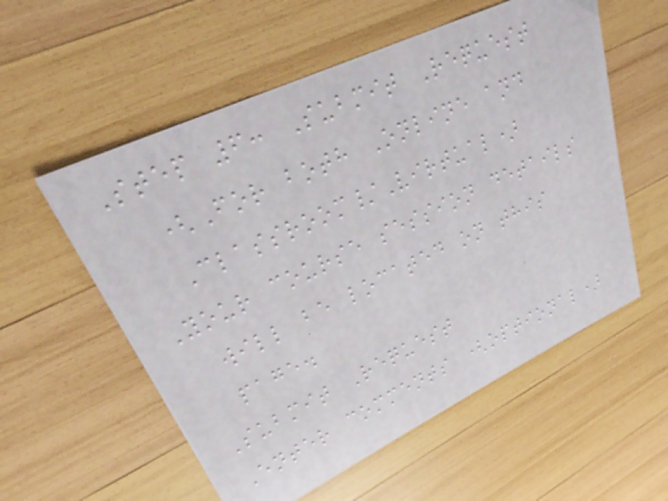Step 6: Submit Request
(For both Online and
Classroom/Virtual)
Your course session details
will be located on this
page.
Submit Request
Enter comments (optional)
